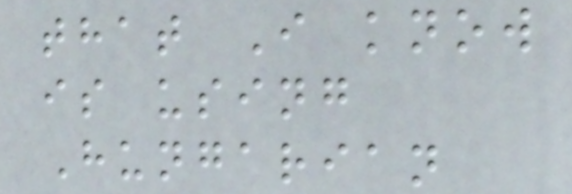that I know
is using
Hungarian
